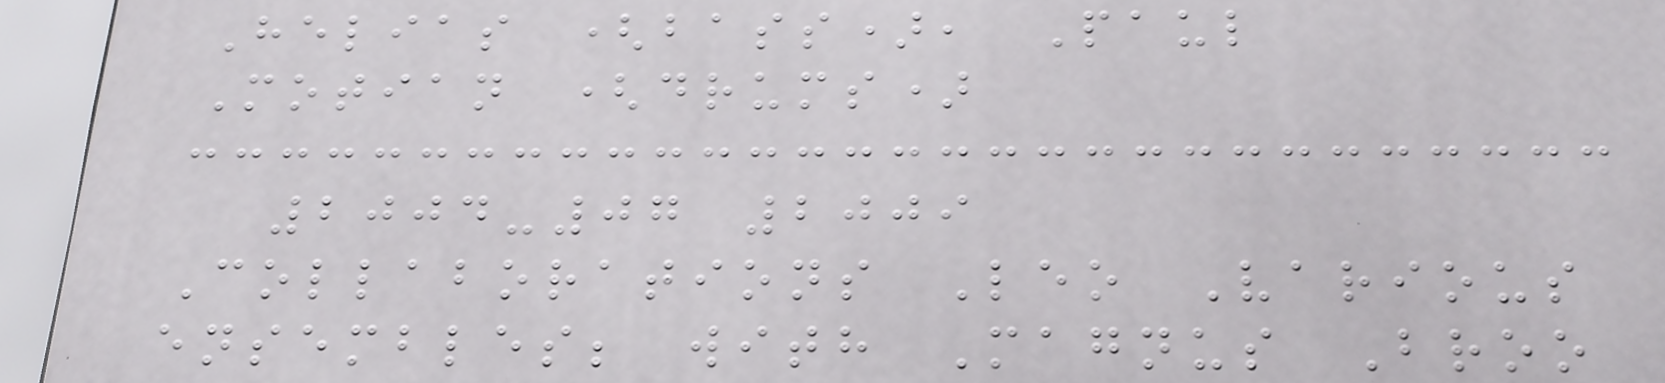Helias (bass), Paul
Motian (drums)
2004-07 2009
Collaborations Leo Various
ensembles; with Magnus Broo
